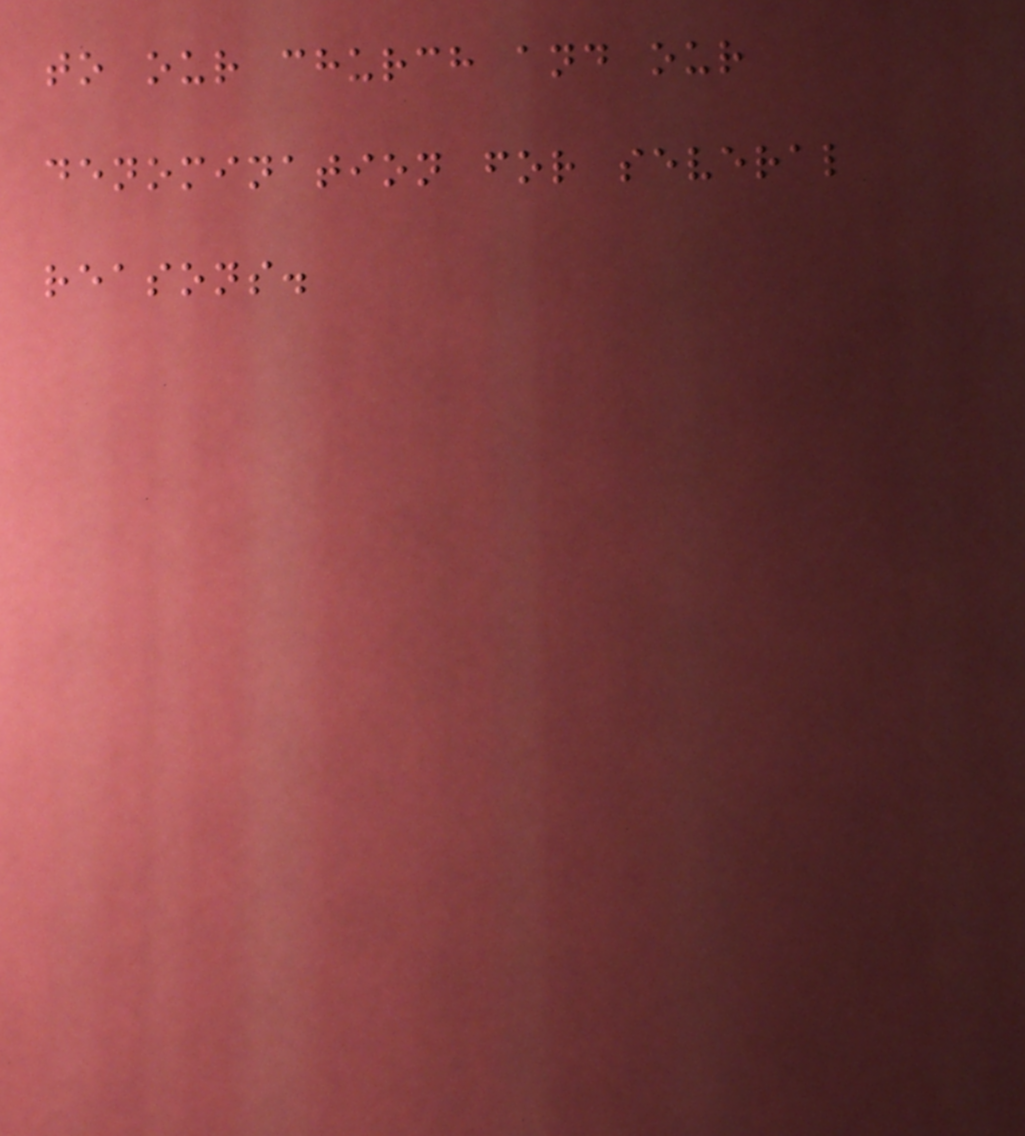to our church and our
denomination for several
reasons.
